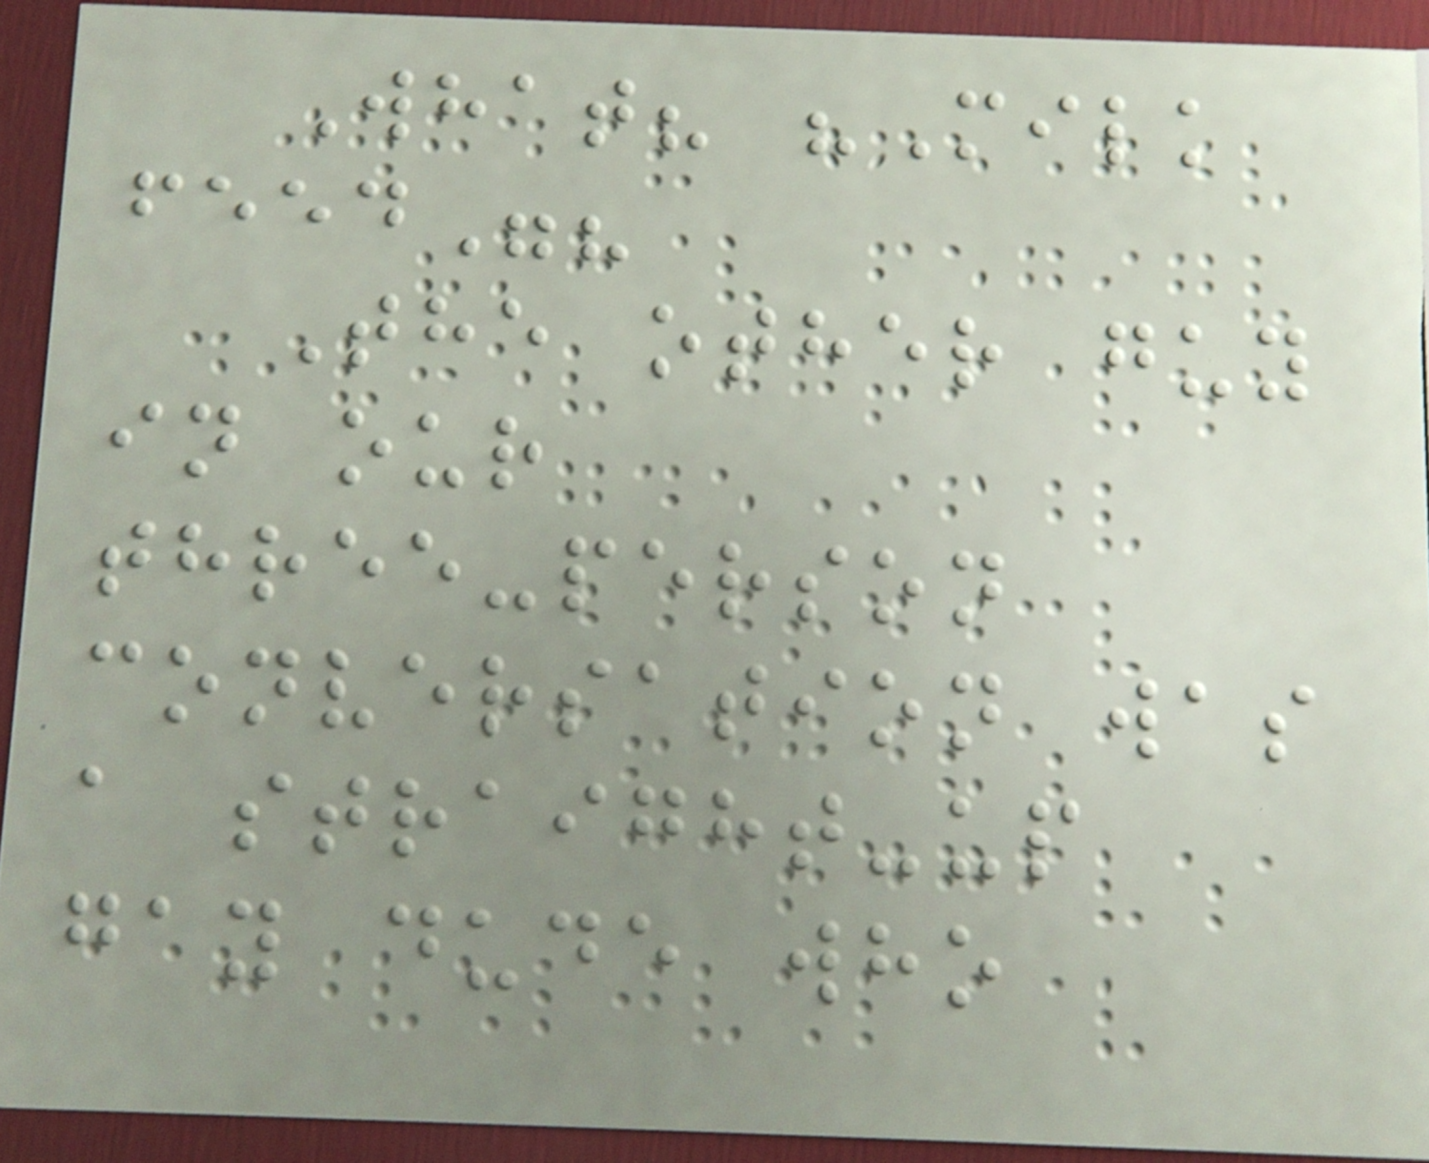What? "Milk
feed"?
The other guy
in our
three-person
conversation was
a straight-up
gay dude who
